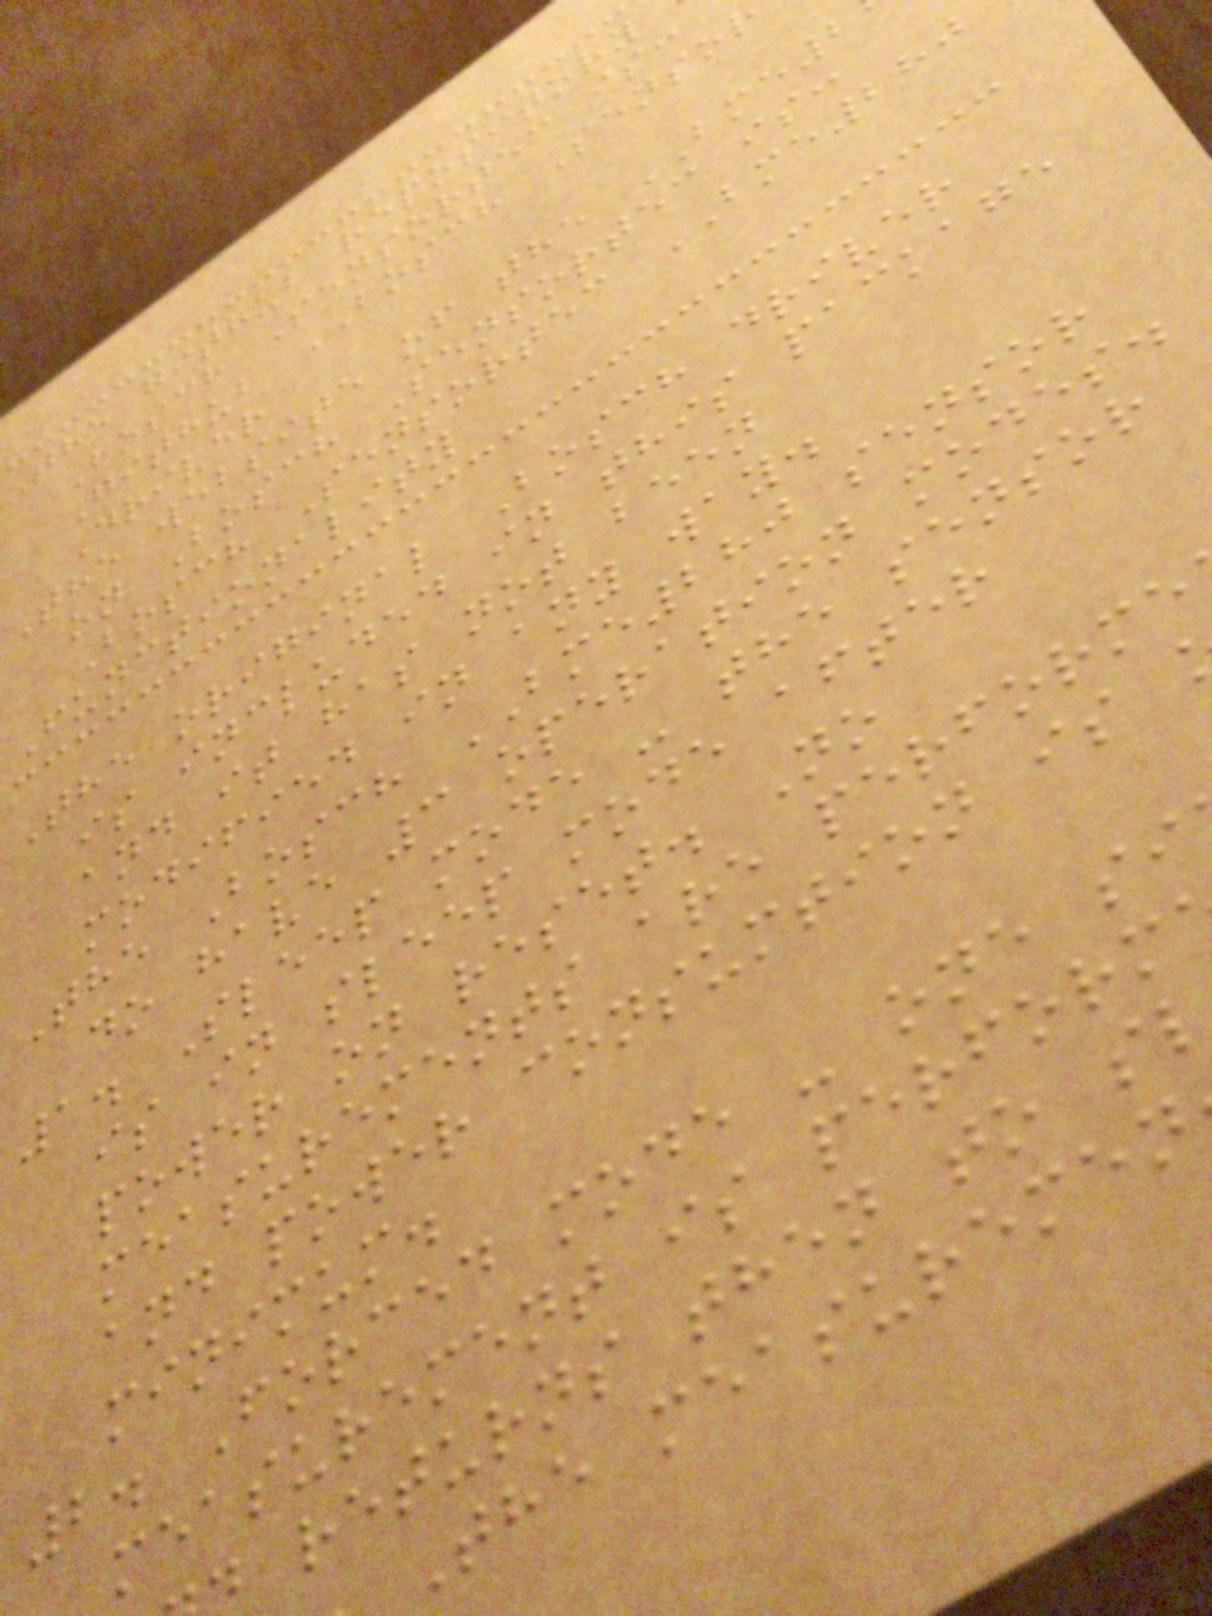The github repository
Bosch Sensortec is:
Github BOSCH Sensor
Driver
The website of the BME2
on Bosch Sensortec is:
Bosch Sensortec BME280
Functionality
The original Bosch driver
is included in this package
and it has not been
modified in any way.
The Bosch BME280 sensor
do have 3 operation modes.
1. Sleep mode - the sensor
is in sleep mode after
power on reset. No
measurements are performe
and power consumtion is
minimum.
2. Forced mode - one si
measurement is perform
returns then to s
The measuremen
